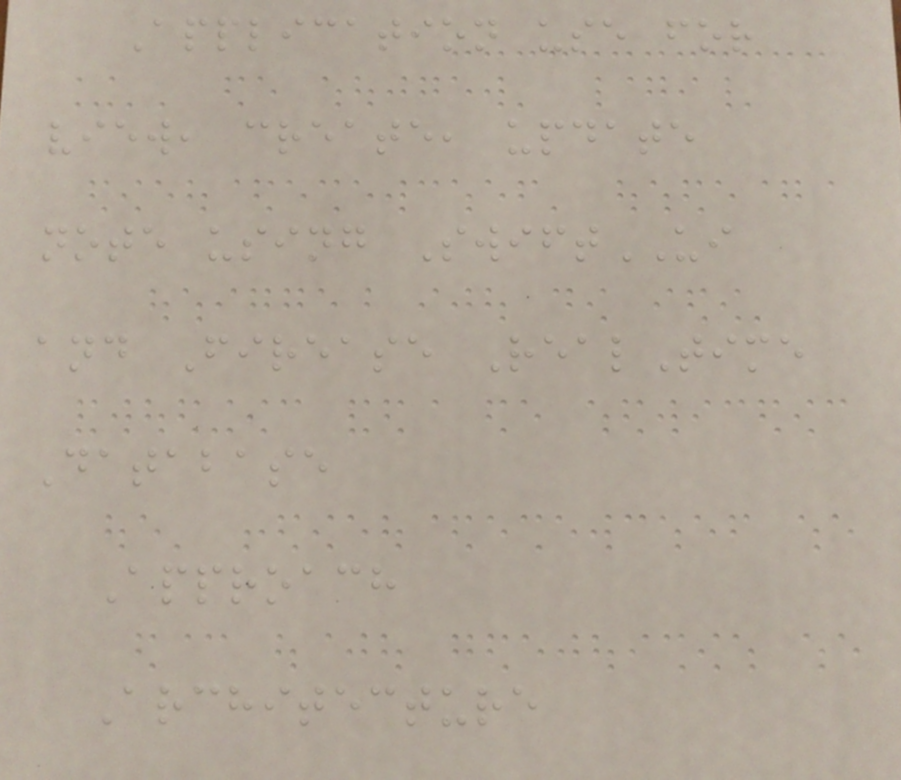Application use for
view, create, update
note using SwiftUI
and Firease RealTime
Database
Approach
Architecture
